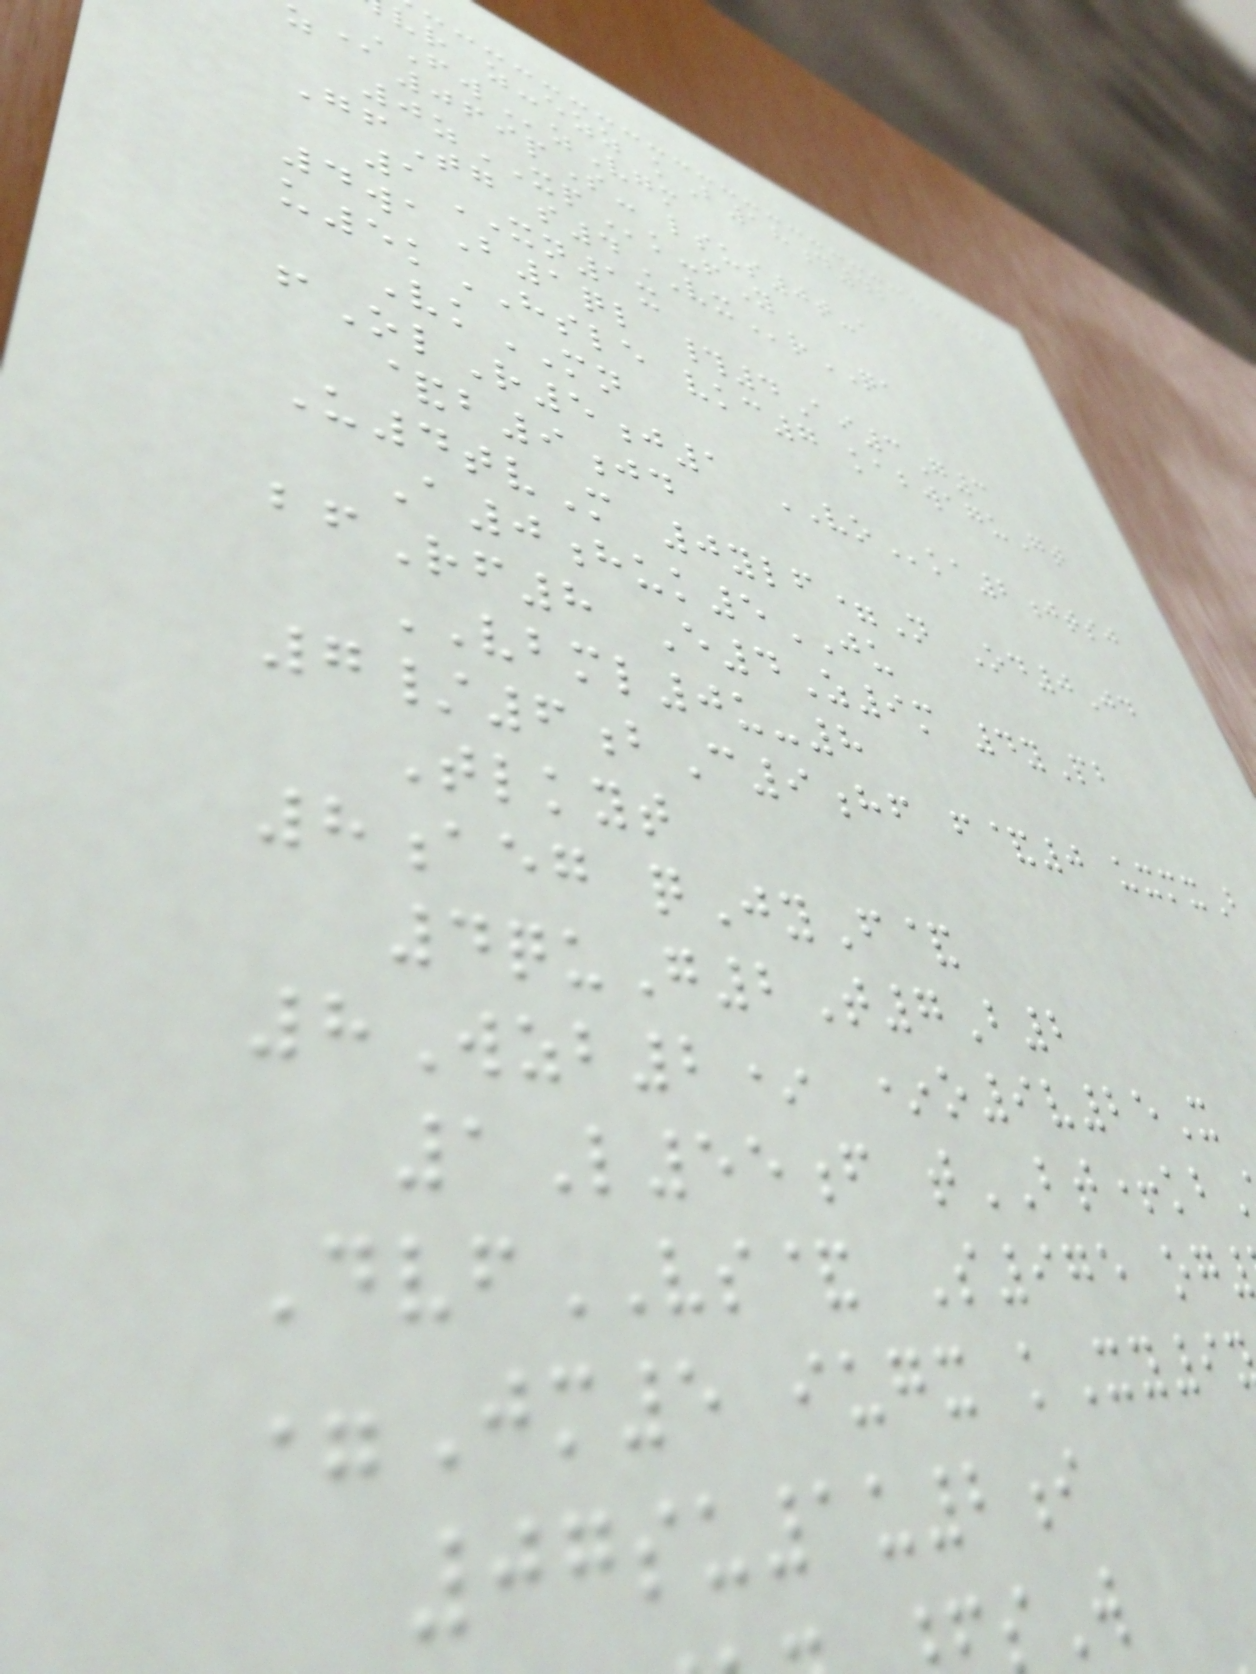vr z-ezz kB18d42
FWzVgm
z@069pS- lsus0t-a
0zXPk-fY
GfTg s4VXrQA
1XN1x
4waB1ql #4Ai3G3
u5kHSLE vkc7 kabwaguGt
VkMN
fOlR5j1 VOka2jtsj
&b9jd
U4tvM 0ylf=N Od0Jd
A0huk5JU
bfRf8 E4Z9m 4yPb
VBML0u-8
7/6bC9hf f&0 uxmxB
Tlkyt
8aeg qJyF&
4quG2T7B2
8Wzb2* *o9v25X
1L55f tBT+kb
DvfVS& S975 og
=Jm5 iugx kXy9
07su1u2i
